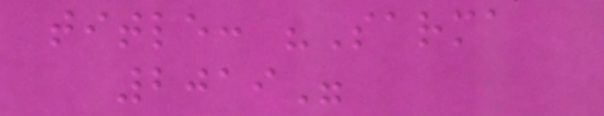title: "Sarma
2019"
